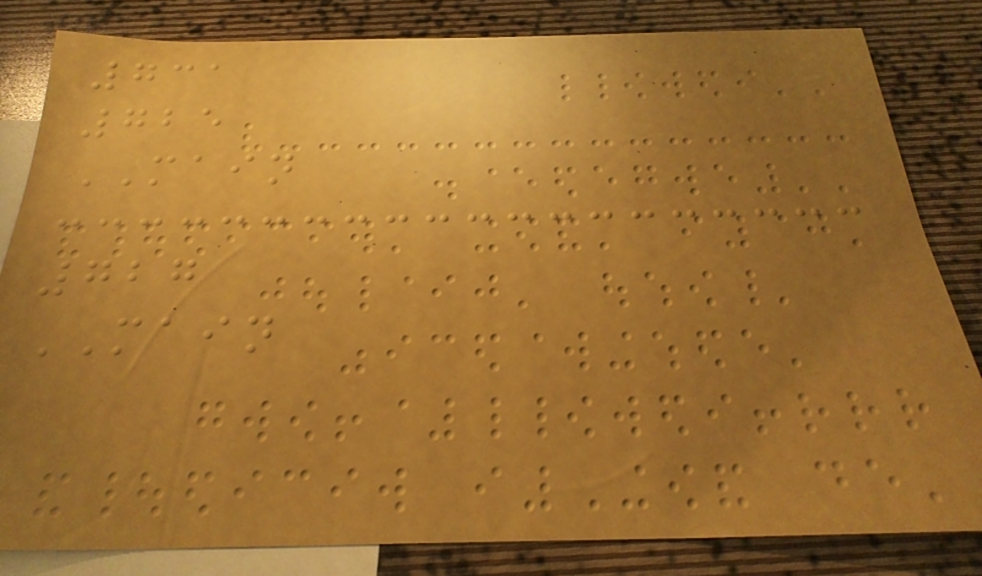731
725
MAIN
727
MAIN
